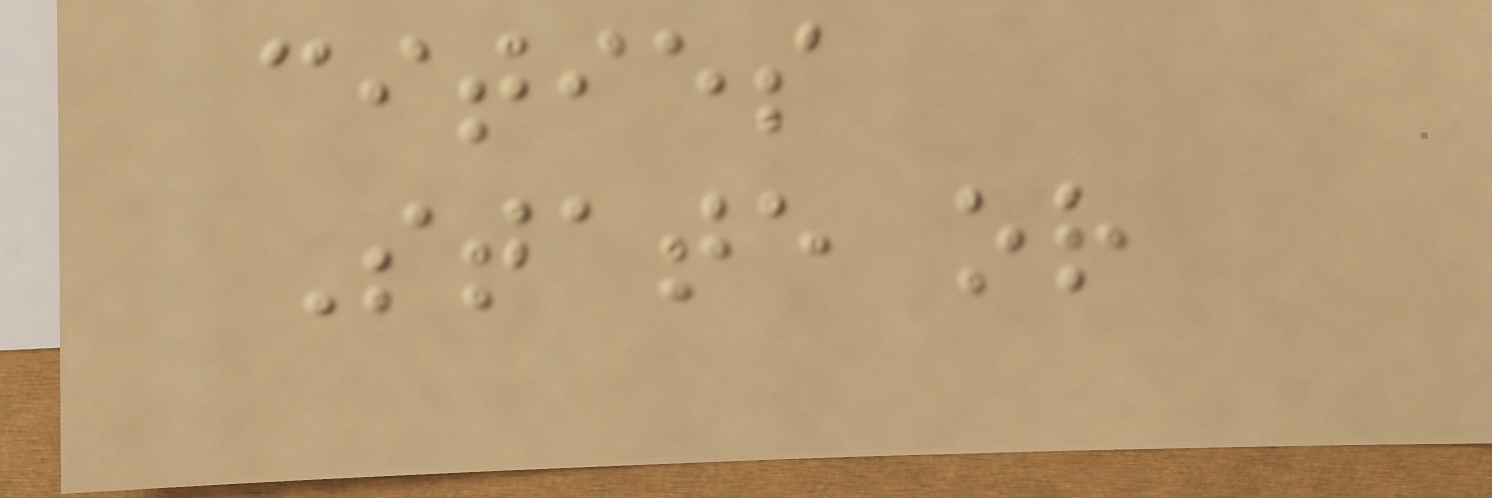cities
State or
